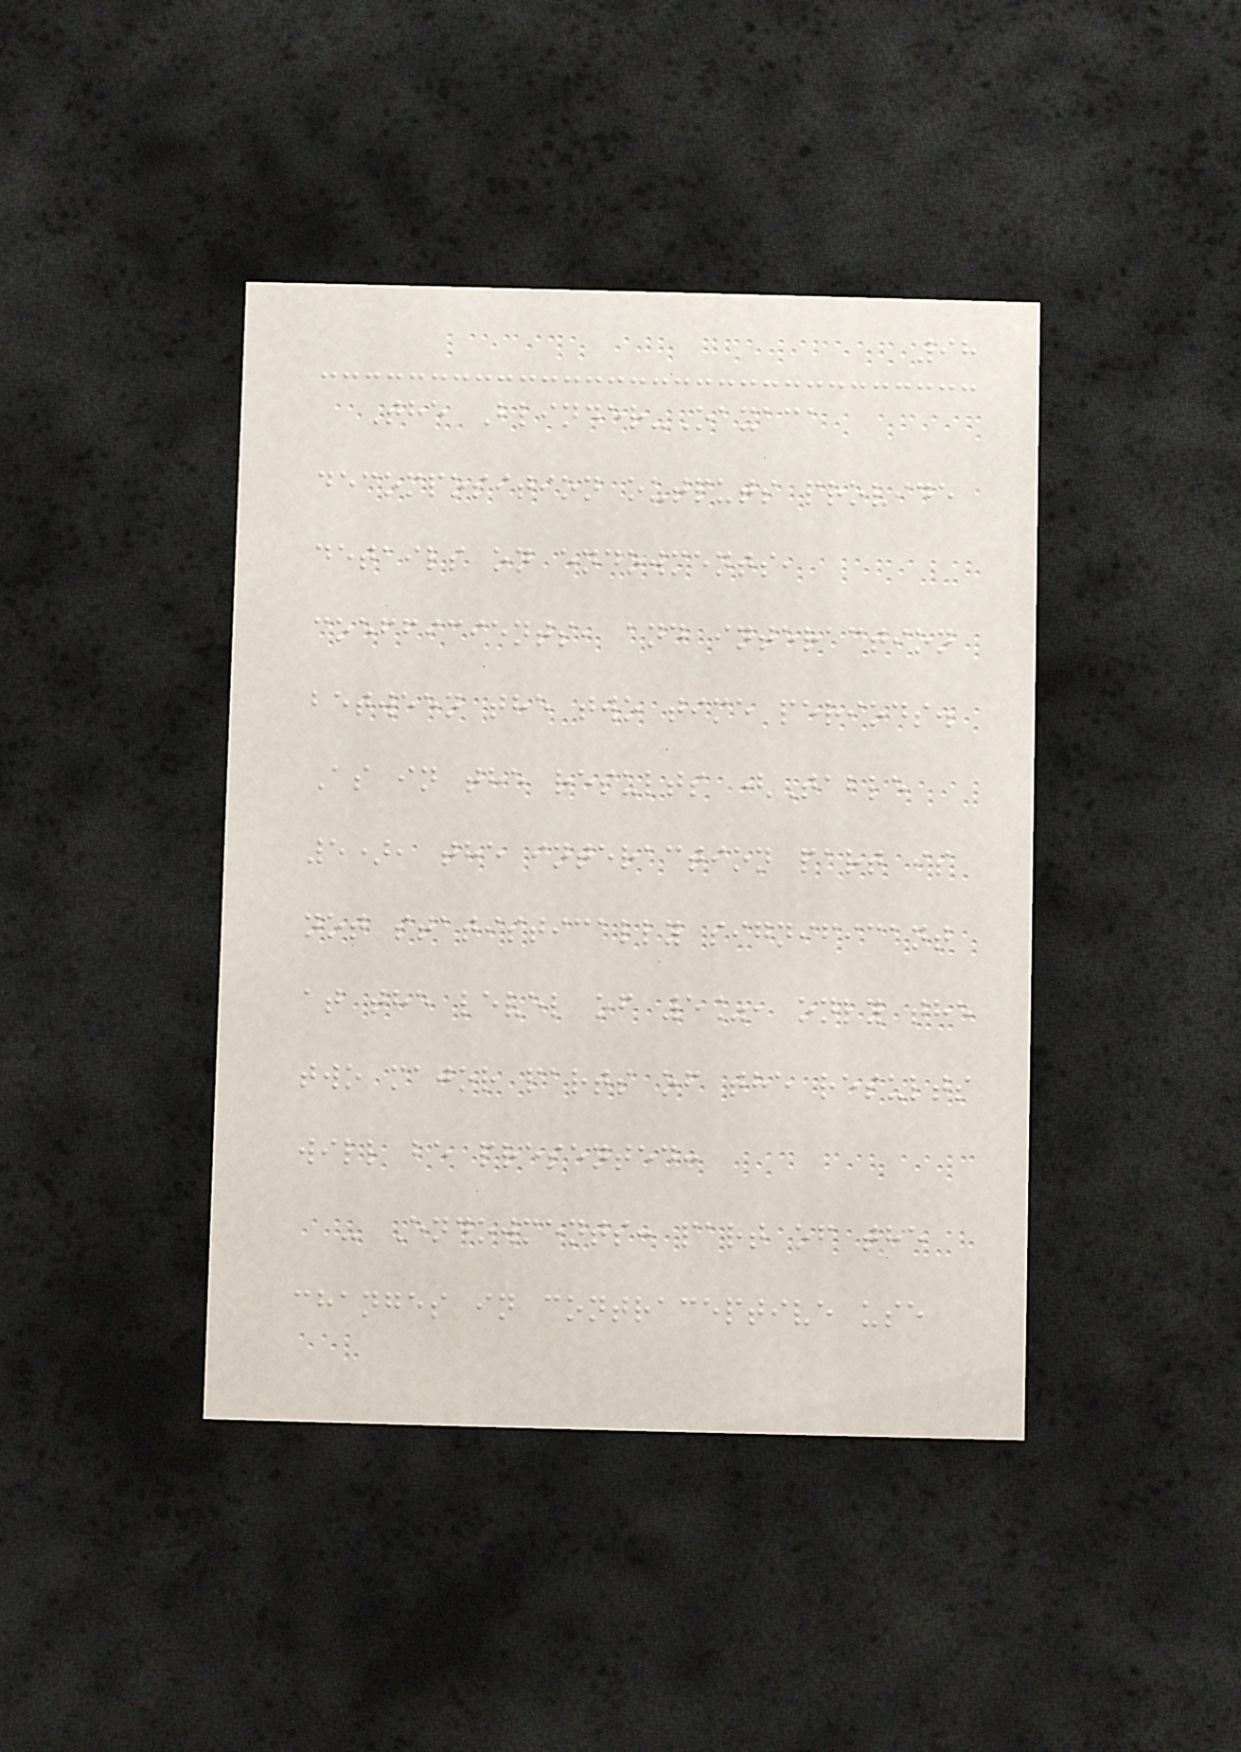98
The Blinder-Oaxaca
decomposition outputs provide
details on endowments,
coefficients, and interaction
between the two time periods.
As in the results (Table
5), the interaction part is
not statistically significant
at the level of 5%, only the
two major parts of the results
will be presented:
- Endowments: part of the
changes in contraceptive use
